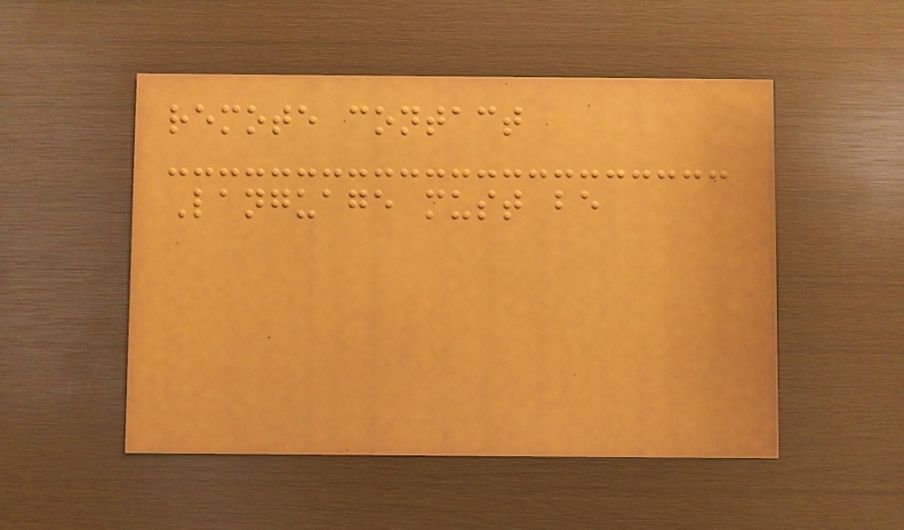remote contact
Language must be
